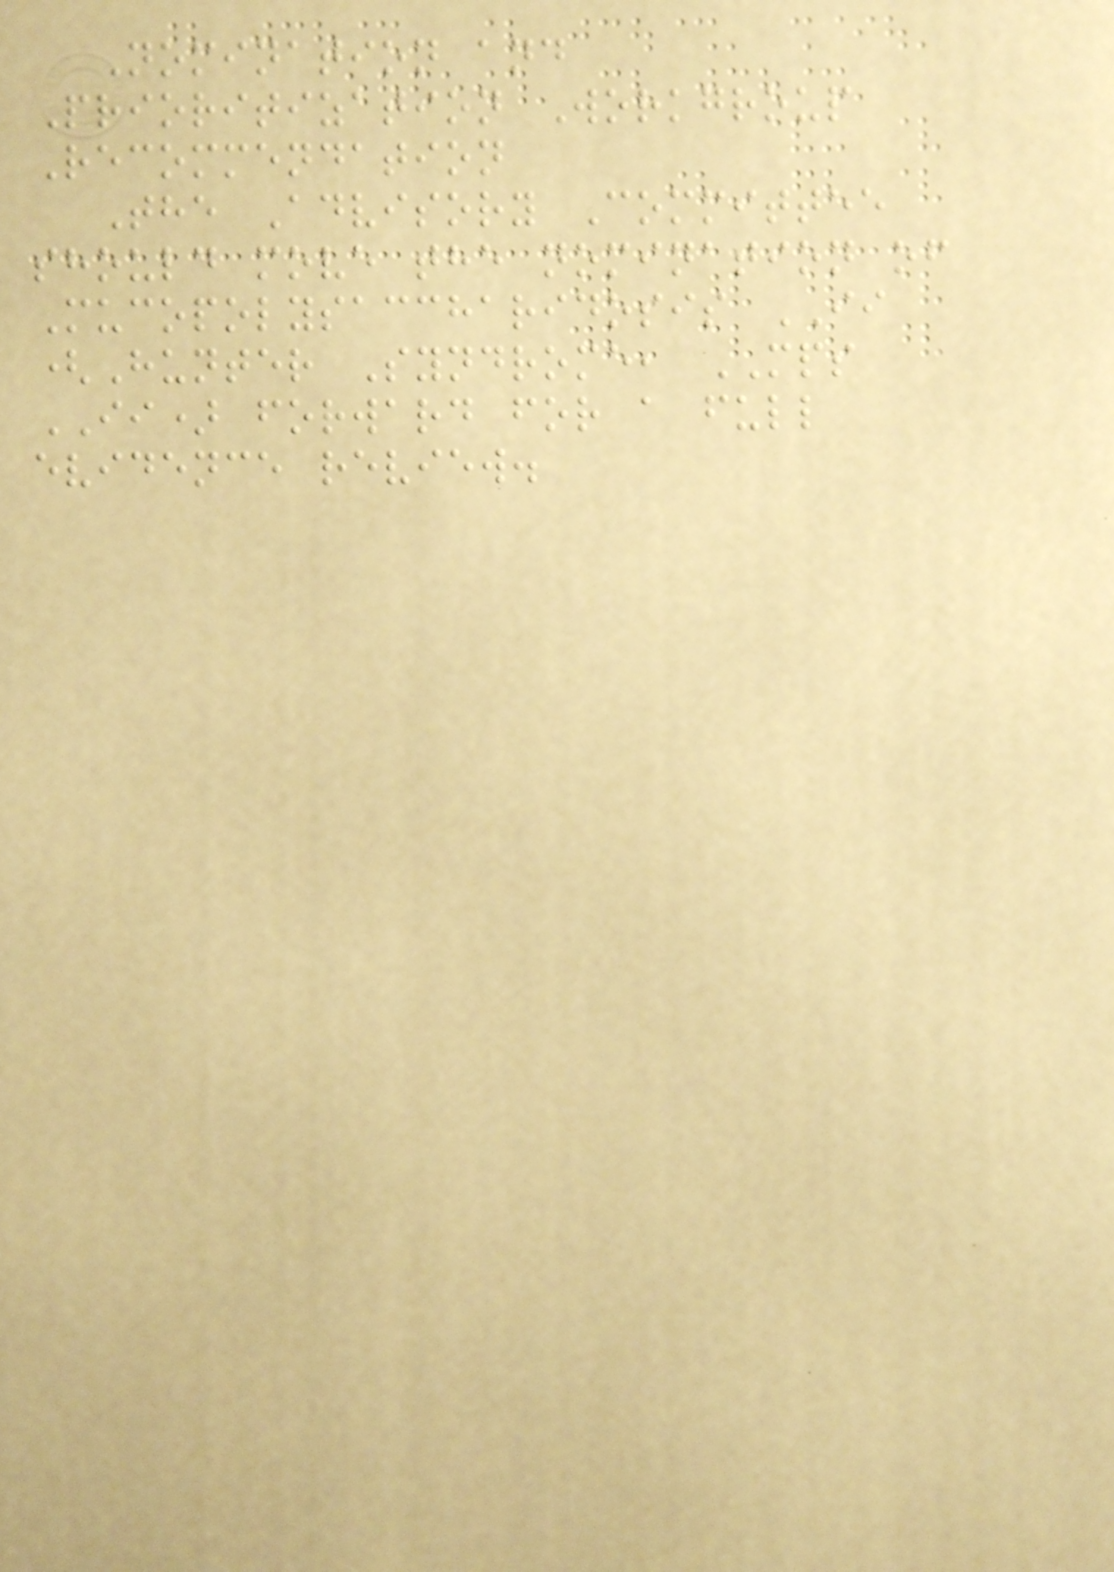Nomination and
Prioritization Workgroup
Recommendation
The Advisory Committee
should move the nomination of
Mucopolysaccharidosis II
(Hunter Syndrome, MPS
II) forward for a full
evidence review.
